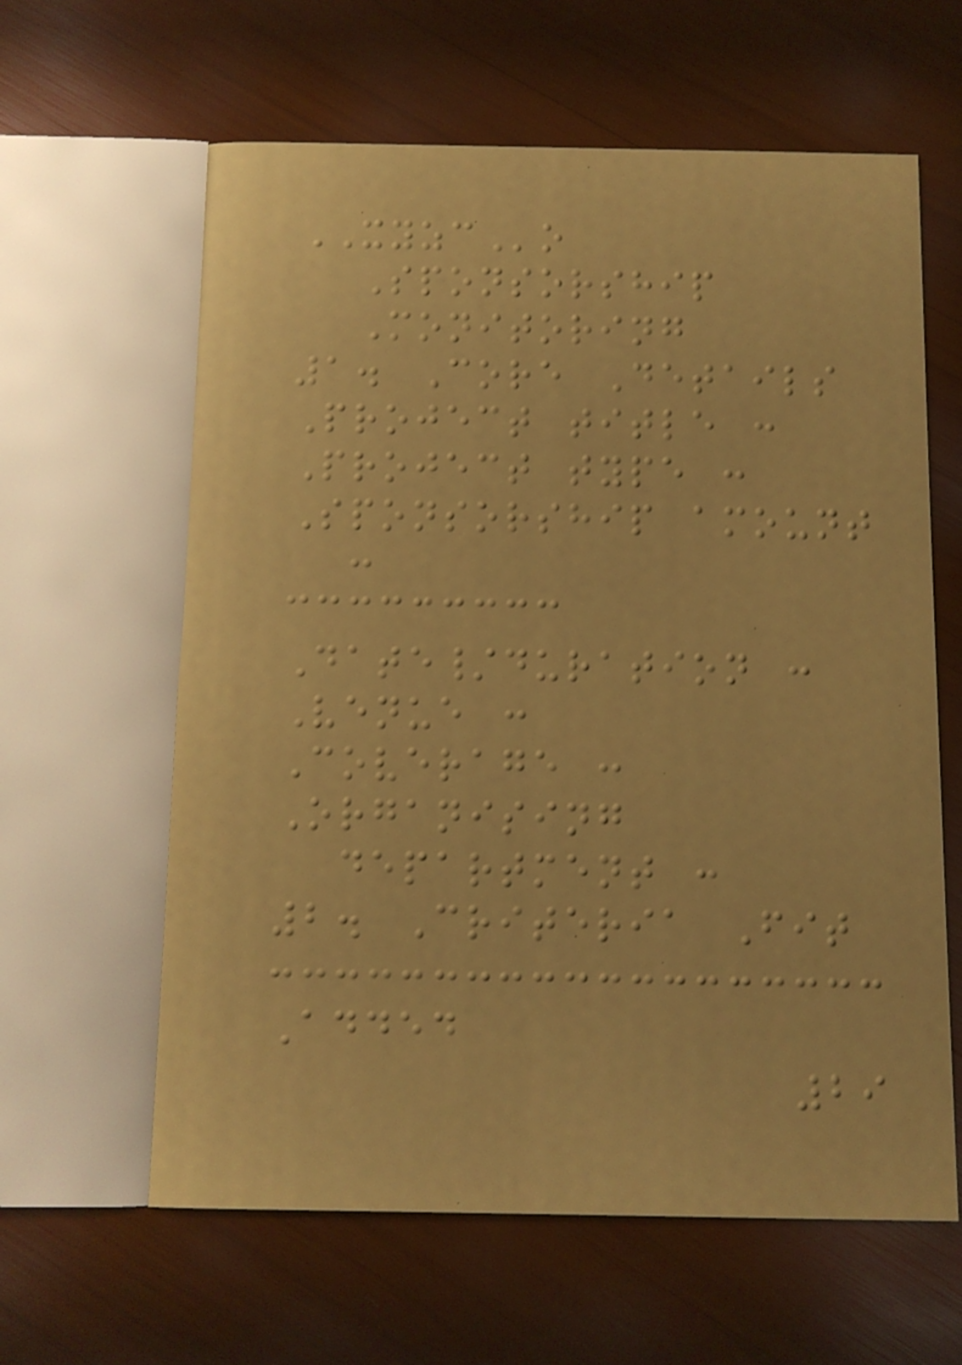XYZCo
Sponsorship
Monitoring
1. Core Details
Project title :
Project type :
Sponsorship amount
:
Date/duration :
Venue :
Coverage :
Organising
department :
2. Criteria Fit
Added
29
